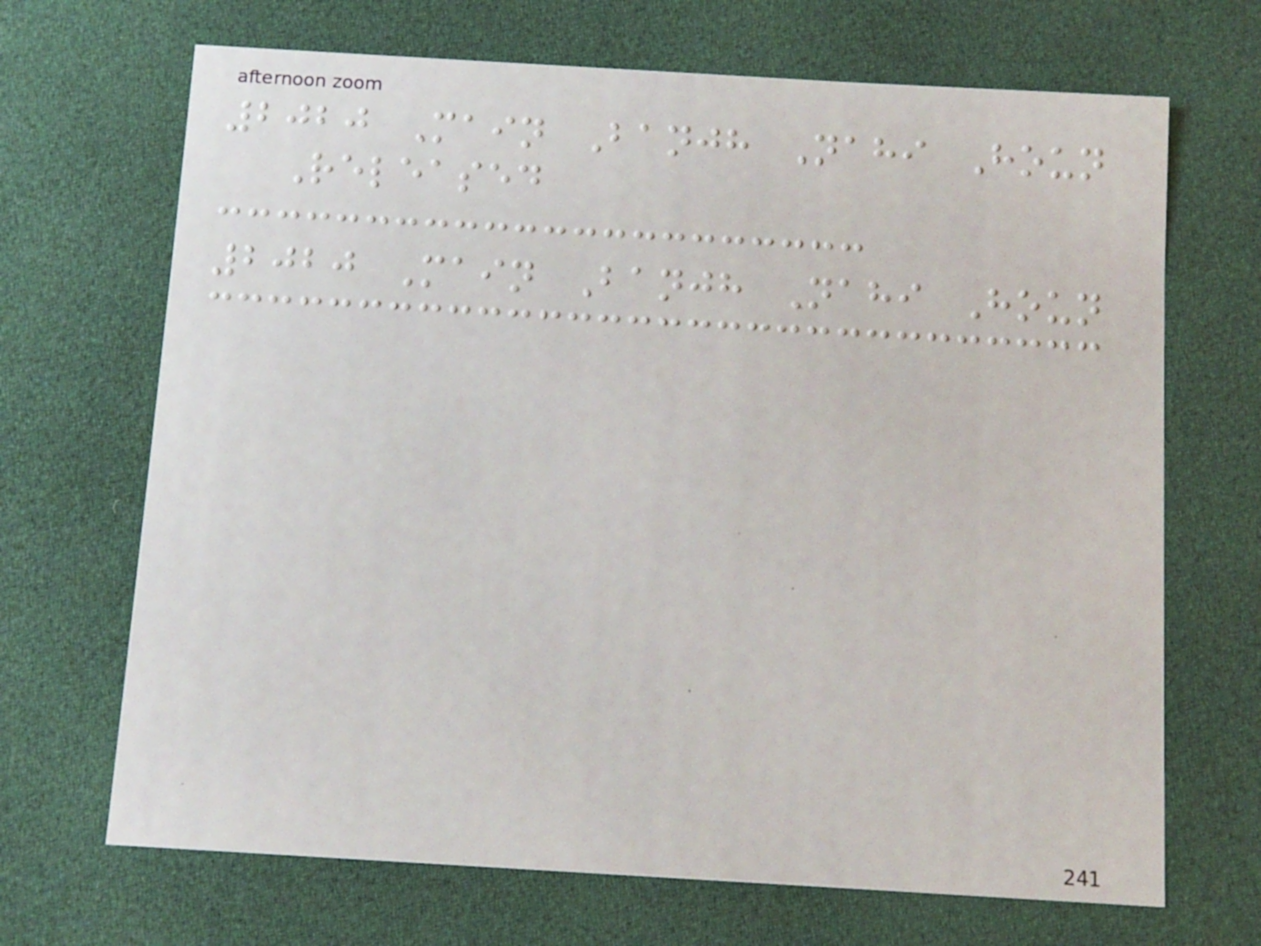2020 Main Banjh Nahi Houn
Released
2020 Main Banjh Nahi Houn
